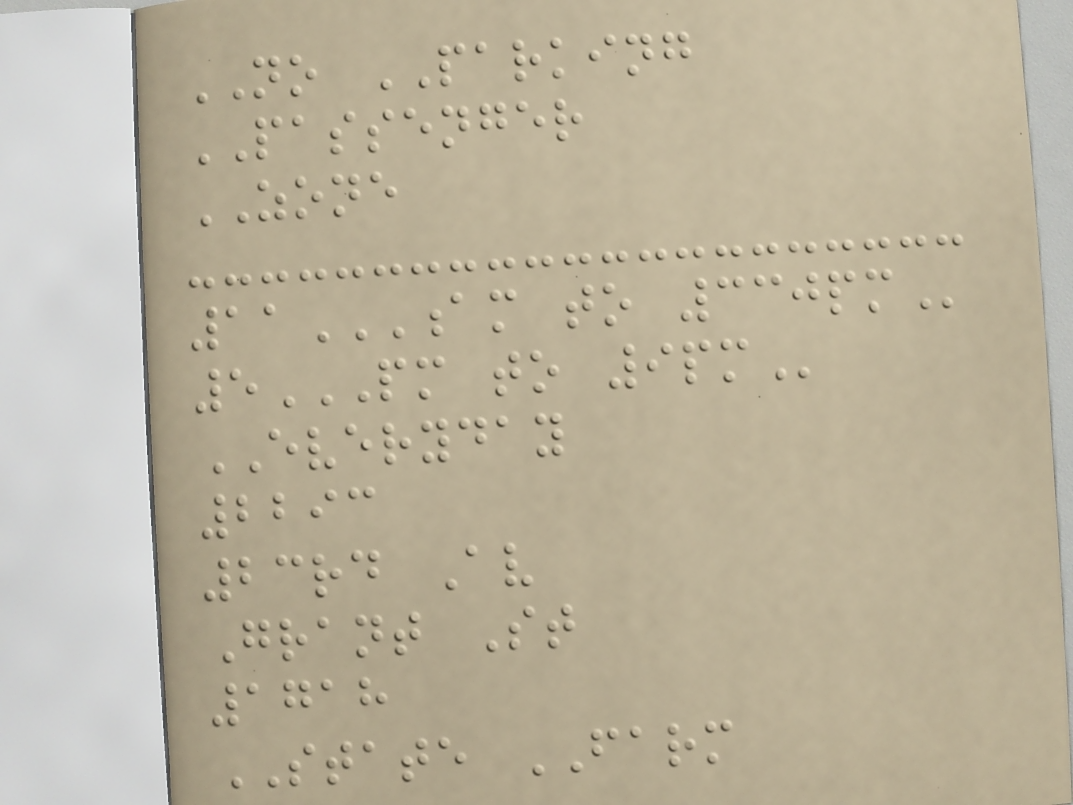NO PARKING
PASSENGER
ZONE
11AM TO 330PM
5PM TO 9PM
EVERYDAY
2293
23rd Av
Grant St
1718
STATE FARM
